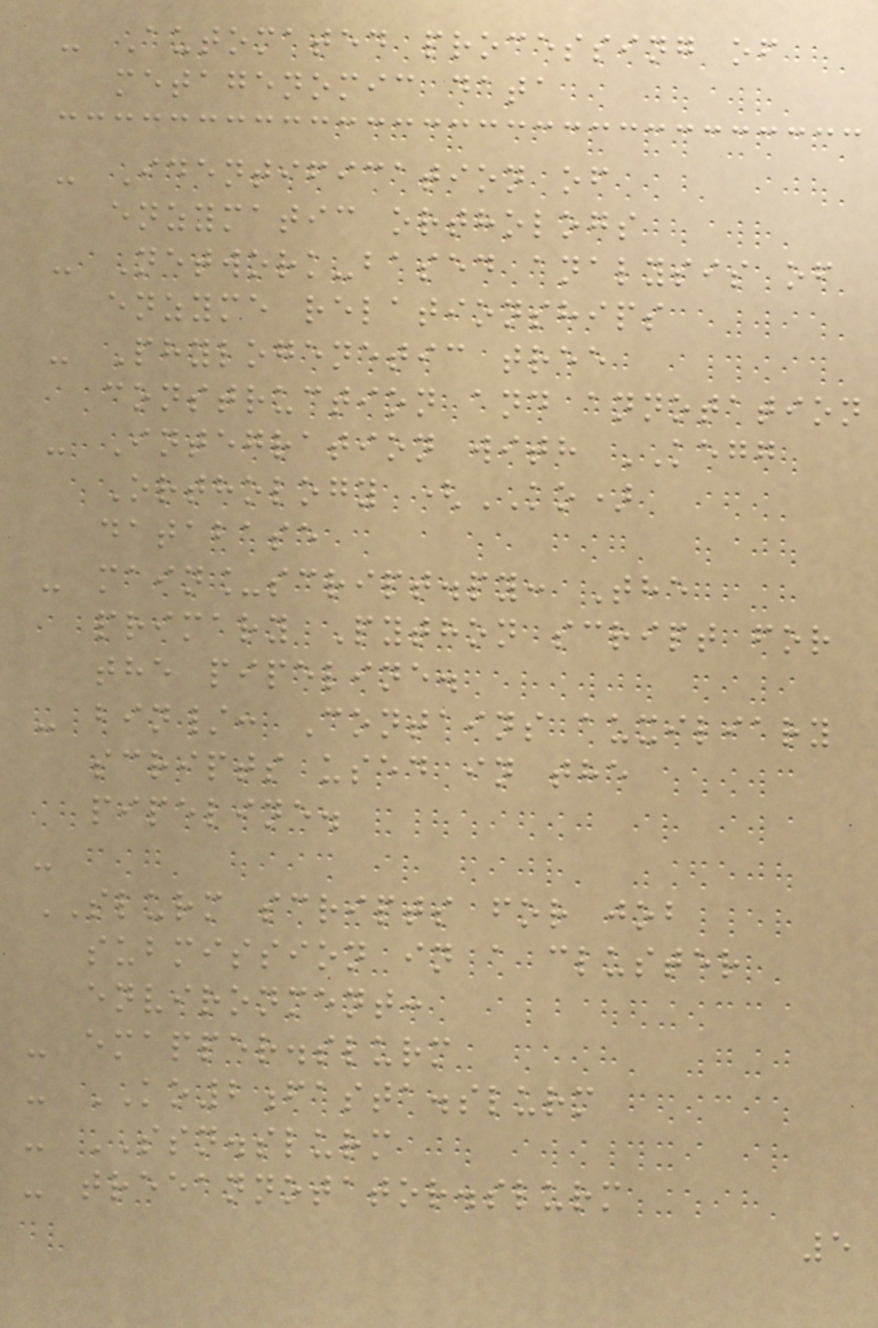- Automated processing of
metagenomic data
- Identification of
enzymatic orthologs
- Network-based analysis of
enzyme relationships
- Phylogenetic tree
construction and annotation
- Integration with KEGG
Orthology (KO)
database
- main_script.py: The
primary Python script for
the pipeline.
- bin/: Contains auxiliary
scripts used in the
pipeline.
-
SLURM scripts for job
submission in a cluster
environment:
- emapper.slurm
- KO2fasta.slurm
- SSN.slurm
- treeannotator.slurm
5
